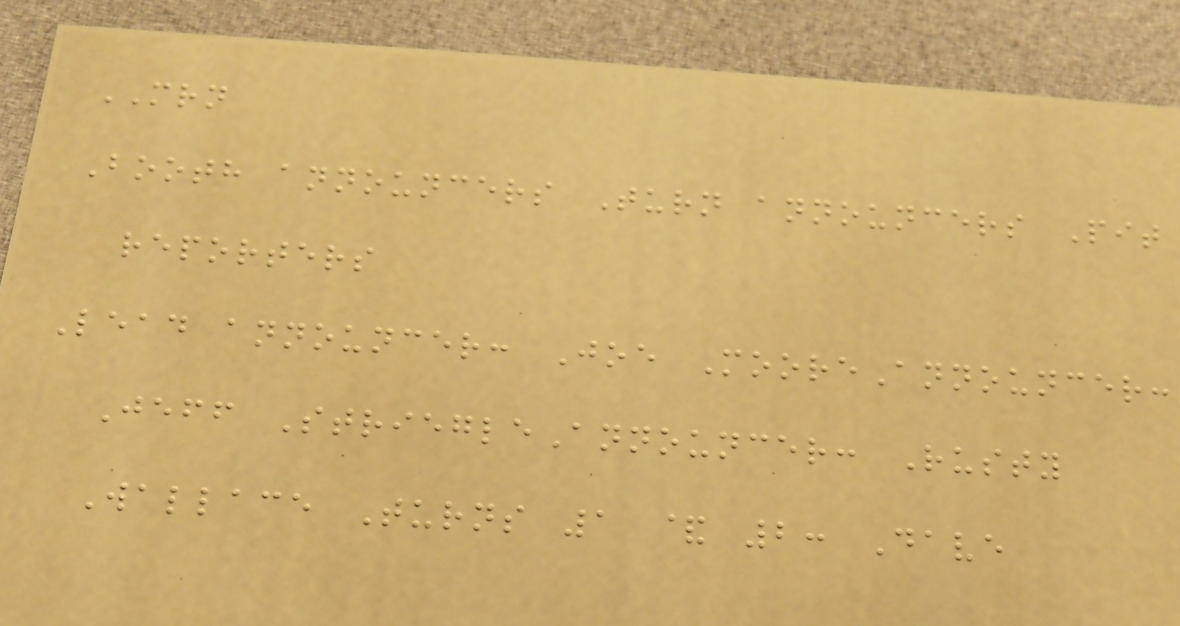MRN
Booth announcers Turn announcers Pit
reporters
Lead announcer: Joe MooreAnnouncer:
Jeff StriegleAnnouncer: Rusty
Wallace Turns 1 & 2: Dave
